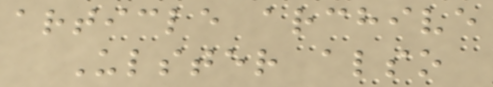article archive
Ulster also
